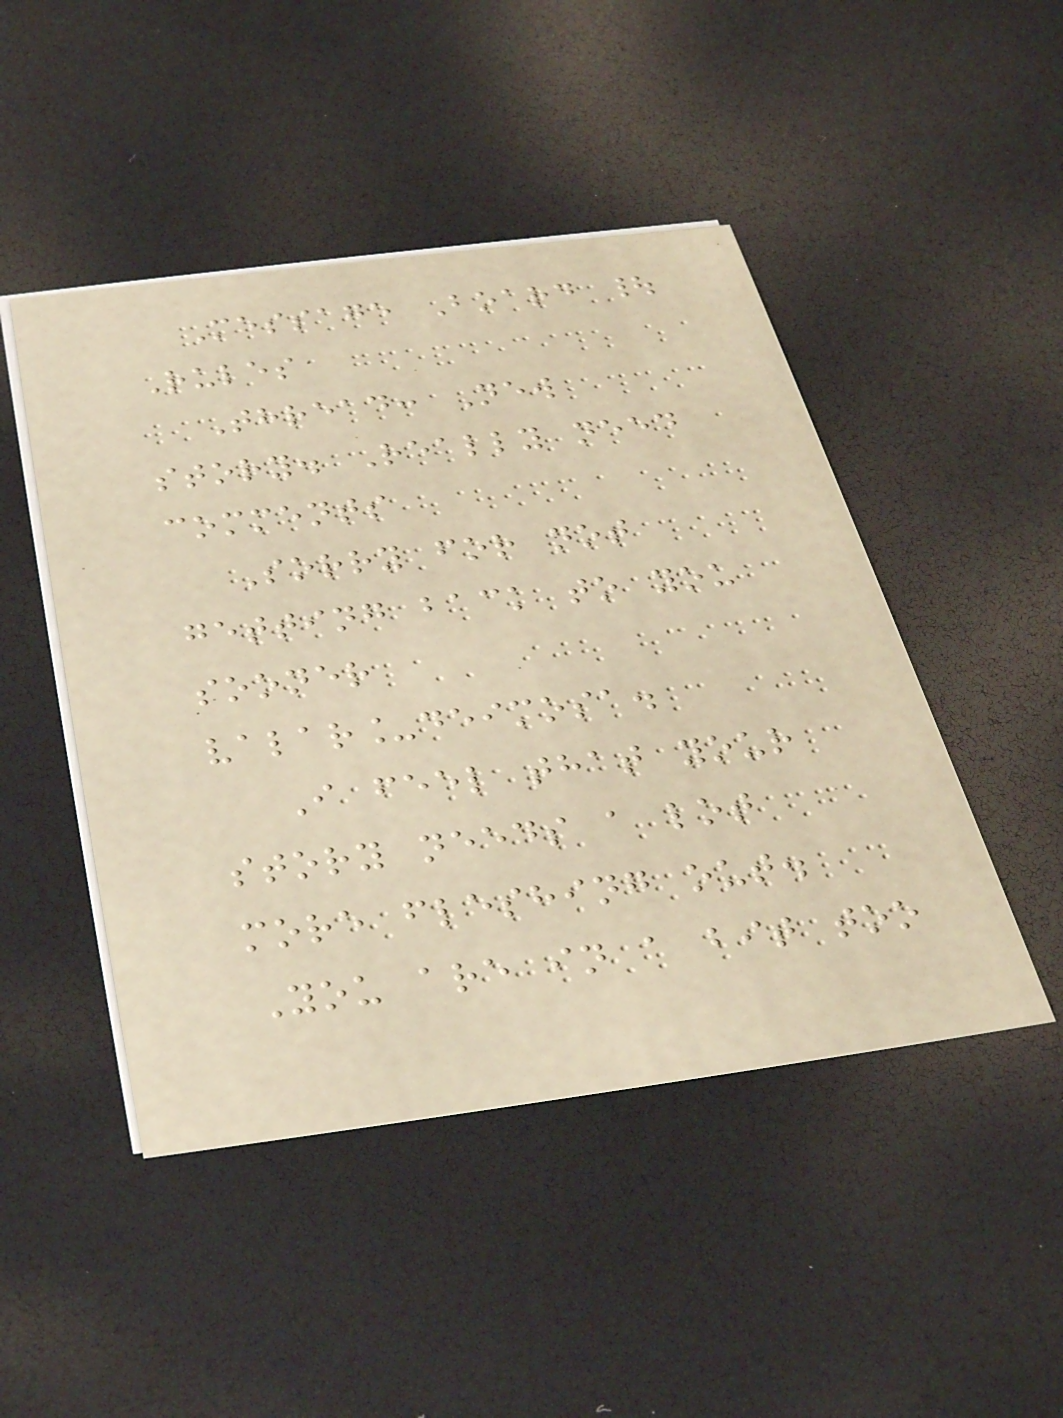Message Board |
Rules
Thread: New
story. Really need
comments
Sorry for not
getting back to you
sooner
valar_deimosa.
I feel that your
story needs a lot
more fleshing out.
You are in a bit too
